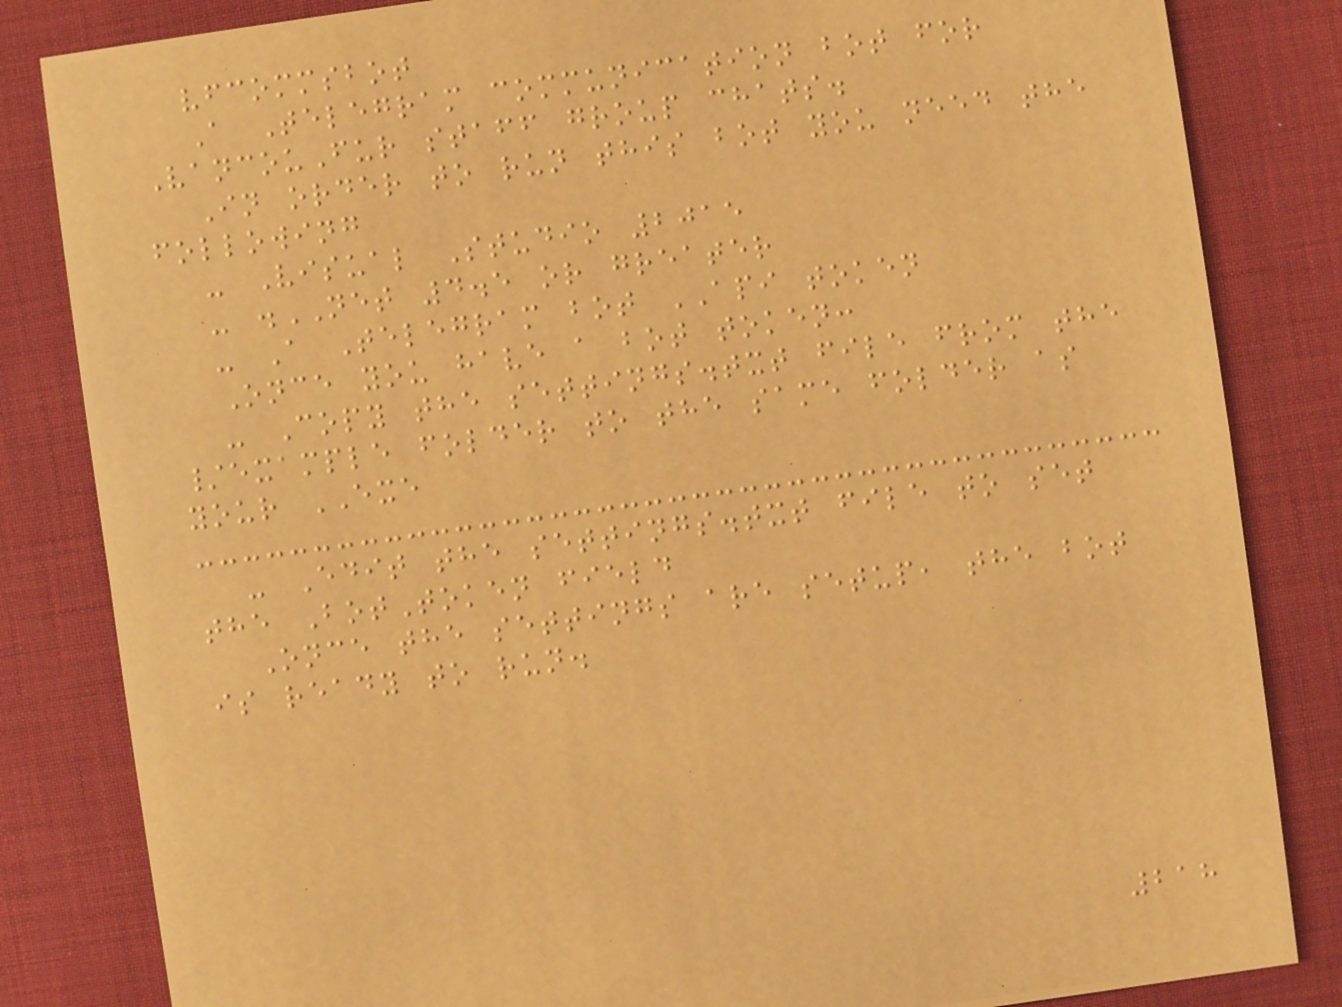vfcommsbot
A Telegram communication bot for
VancouFur staff group chats.
In order to run this bot you need the
following
- Visual Studio 2015
- .NET 4.5 or greater
- A Telegram bot API token
Once you have a bot token:
- Copy the settings.txt file from the
/example folder to the same folder as
your EXE
- Edit the settings.txt file to set
the BotToken field
Once the settings are setup, the bot
is ready to run.
218
